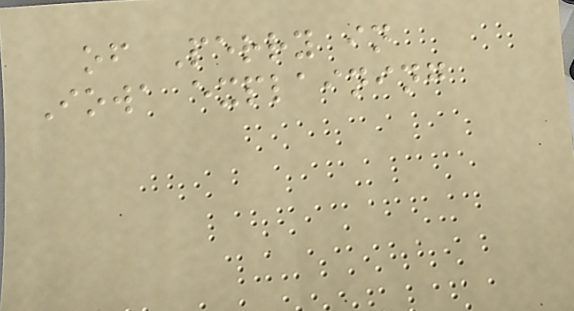of Perry in
Iowa explaining
